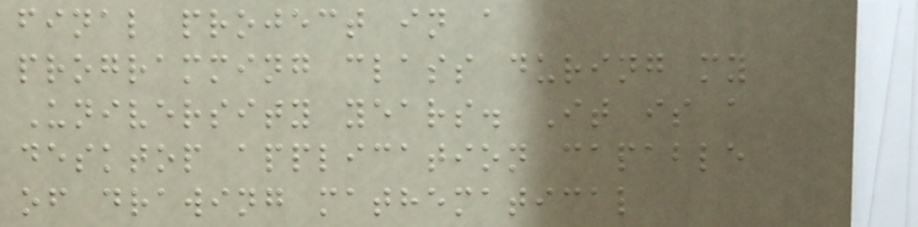final project in a
programming class during my
University years. It is a
desktop application capable
of drawing mathematical
